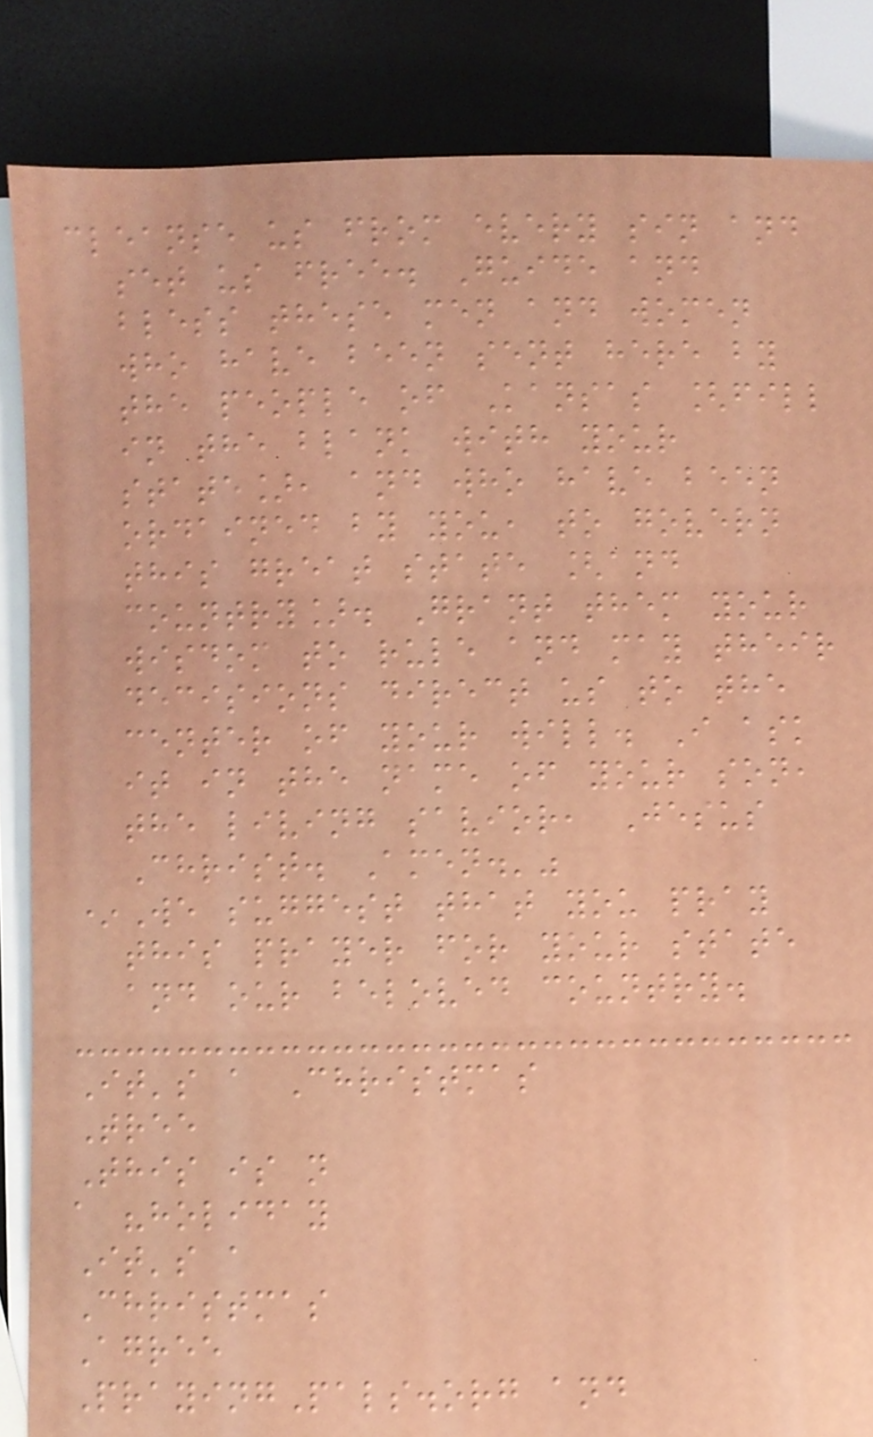cleanse us from every sin and
set us free. Guide and
bless these men and women
who have been sent here by
the people of Kansas [fill
in the blank with your
state], and who have been
ordained by you, to govern
this great state [and
country]. Grant them your
wisdom to rule and may their
decisions direct us to the
center of your will. I ask
it in the name of your son,
the living savior, Jesus
Christ. Amen.'"
*We suggest that you pray
this prayer for your state
and our beloved country.
It's a Christmas
Tree
This is n
a "holiday
It's a
Christmas
Agree
PrayingPals.org and
